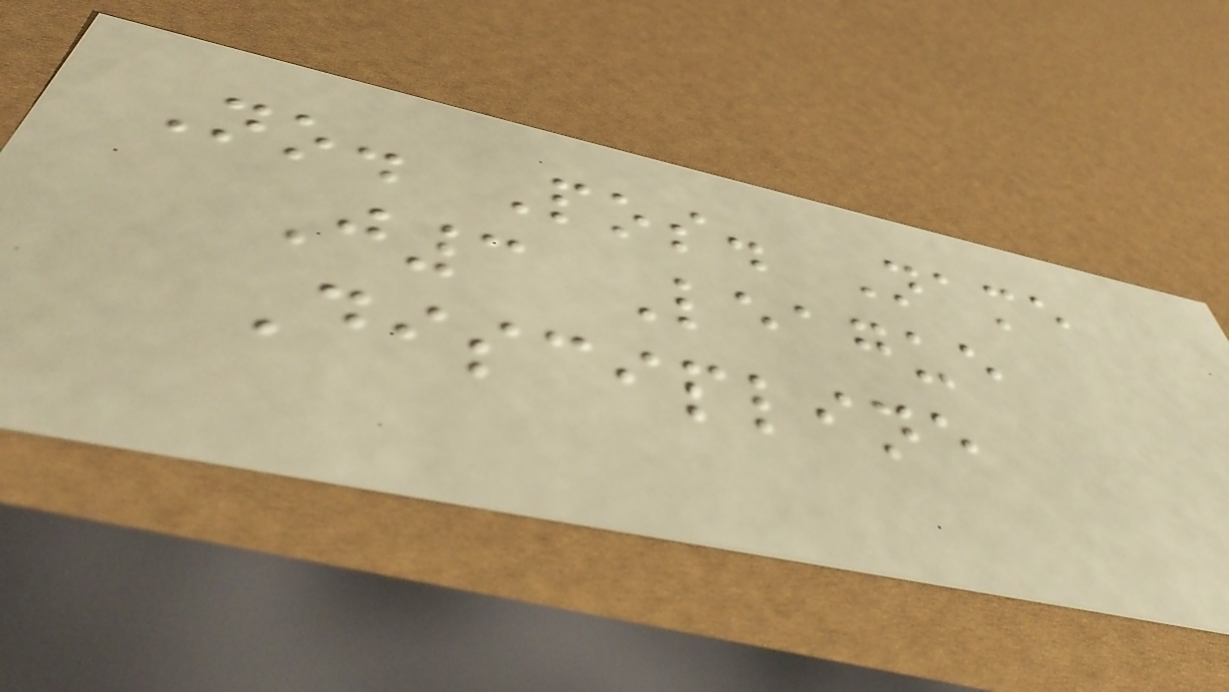No. Pos. Name
J3 League
Discipline
